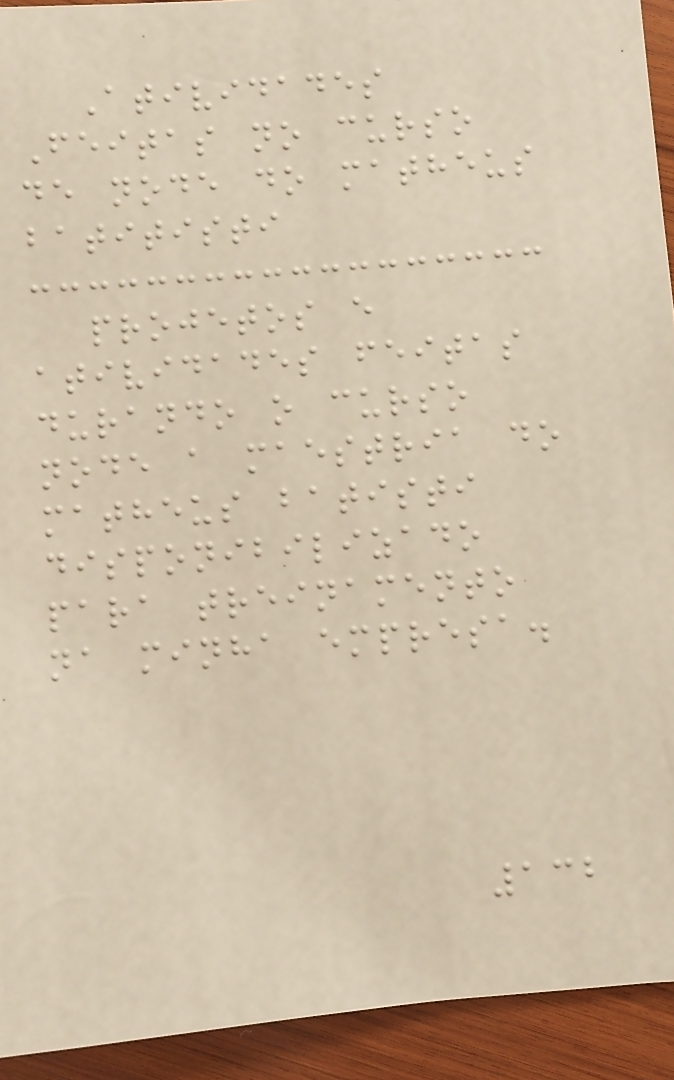Atividades
Feitas no curso
de node do matheus
batitisti
projetos e
atividades feitas
durando o curso
node a maestria do
matheus batisti
disponibilizado
para treinamento
na minha empresa.
132
